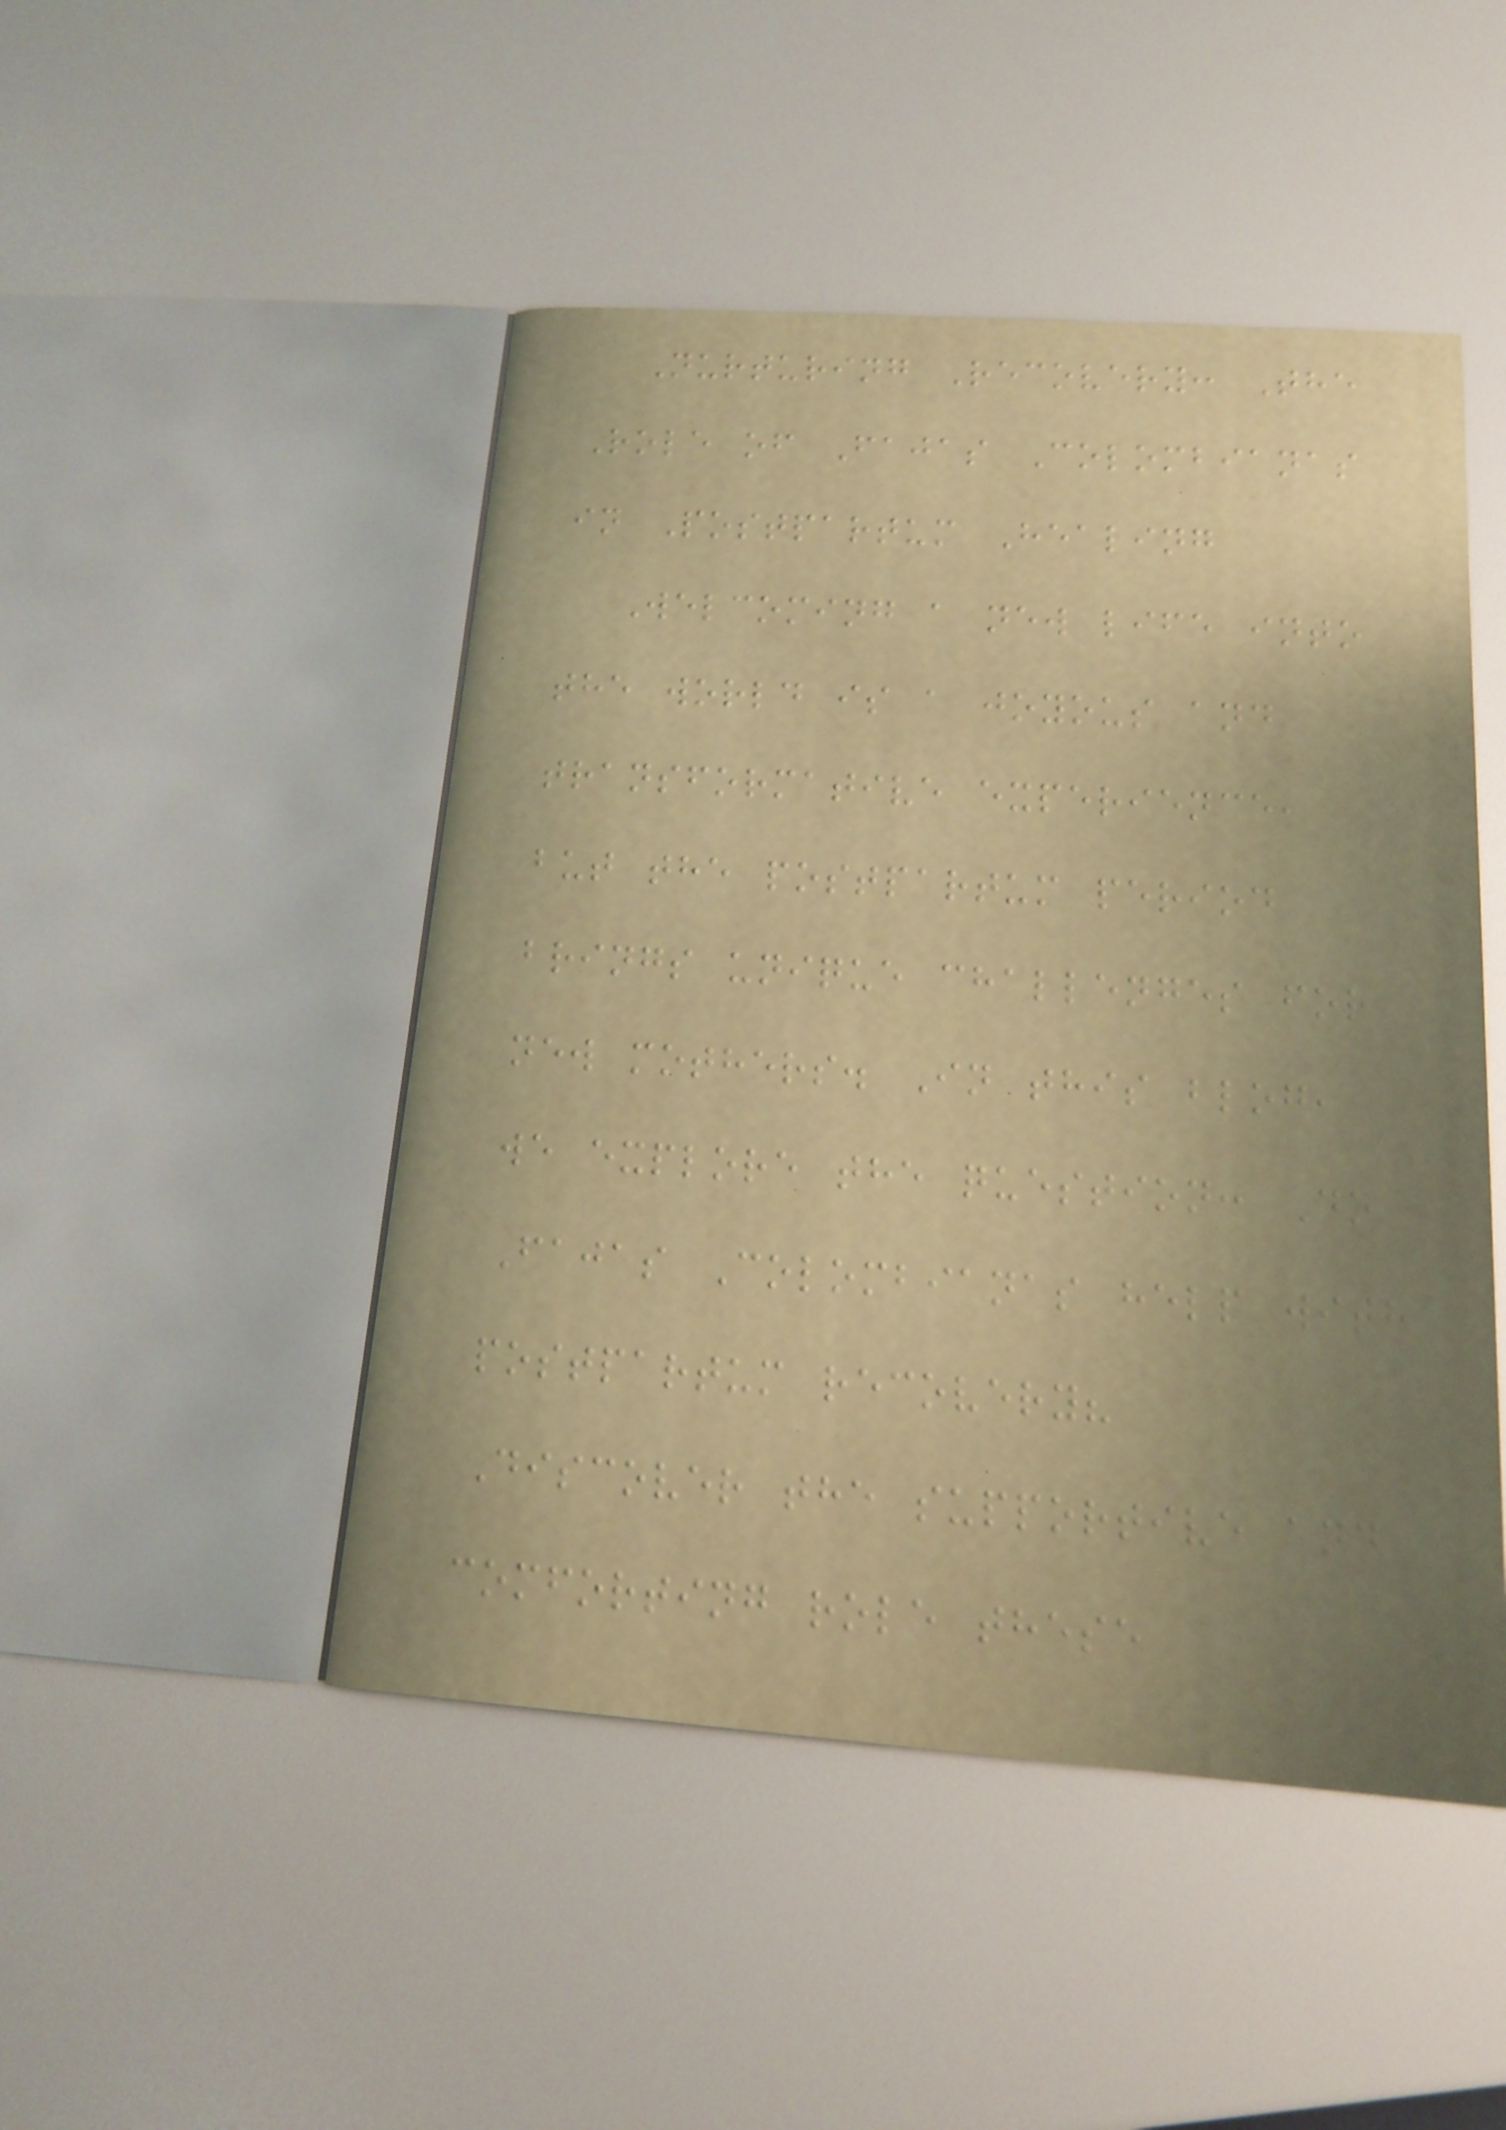Nurturing Recovery: The
Role of Fajas Colombianas
in Postpartum Healing
Welcoming a new life into
the world is a joyous and
transformative experience,
but the postpartum period
brings unique challenges for
new mothers. In this blog,
we explore the question: Do
Fajas Colombianas help with
postpartum recovery?
Discover the supportive and
comforting role these
